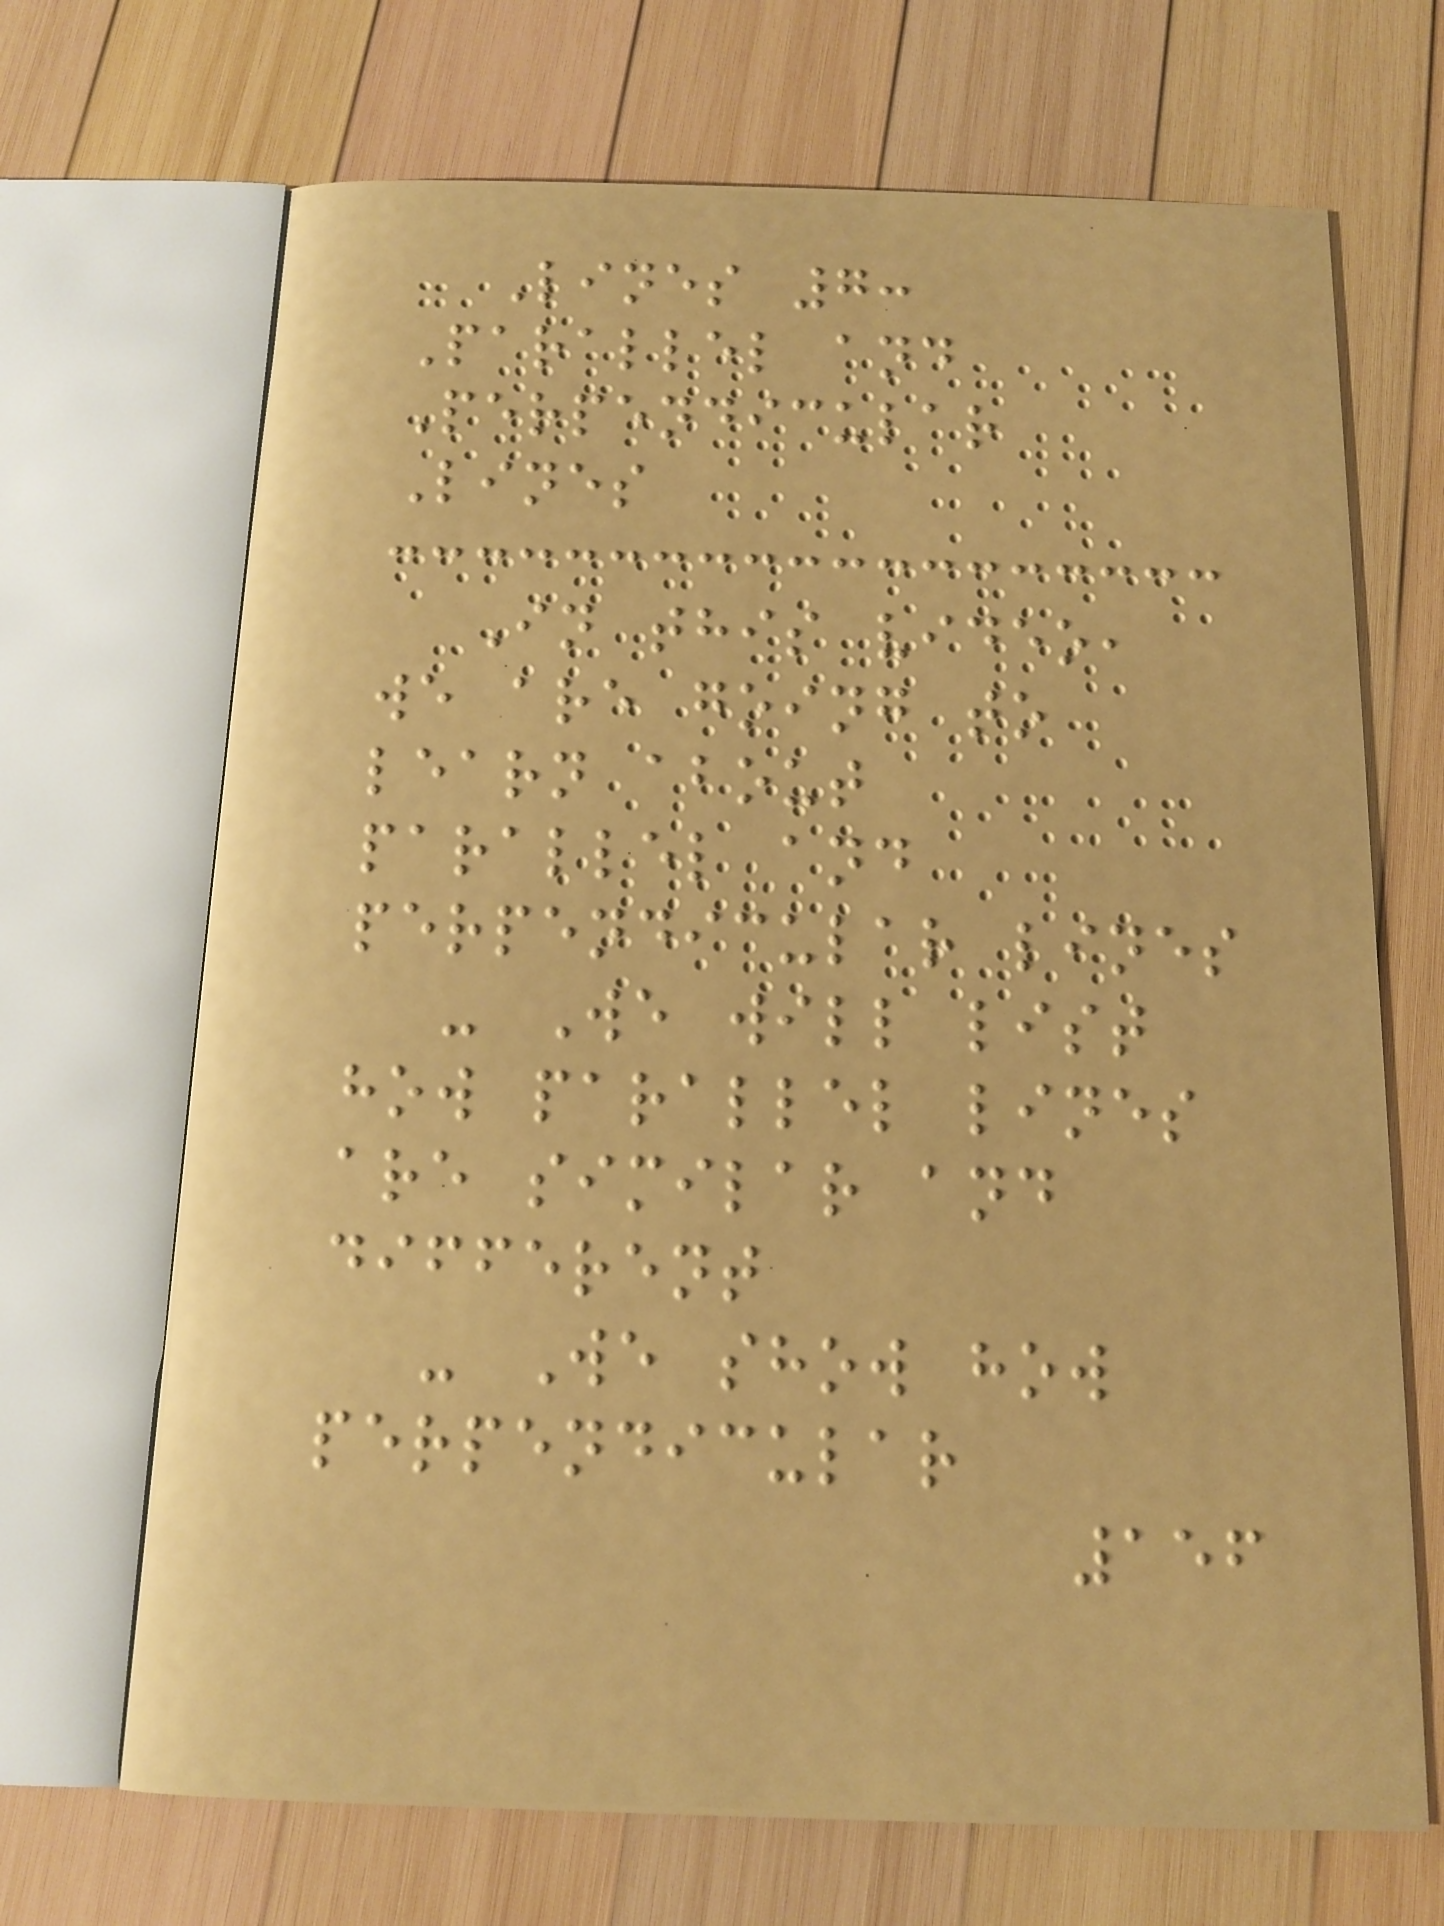Lines 7:
Parallel and
Perpendicular
Lines
In this video,
we are going to
learn about
parallel and
perpendicular lines
- We will list
how parallel lines
are similar and
different
- We show how
perpendicular
156
